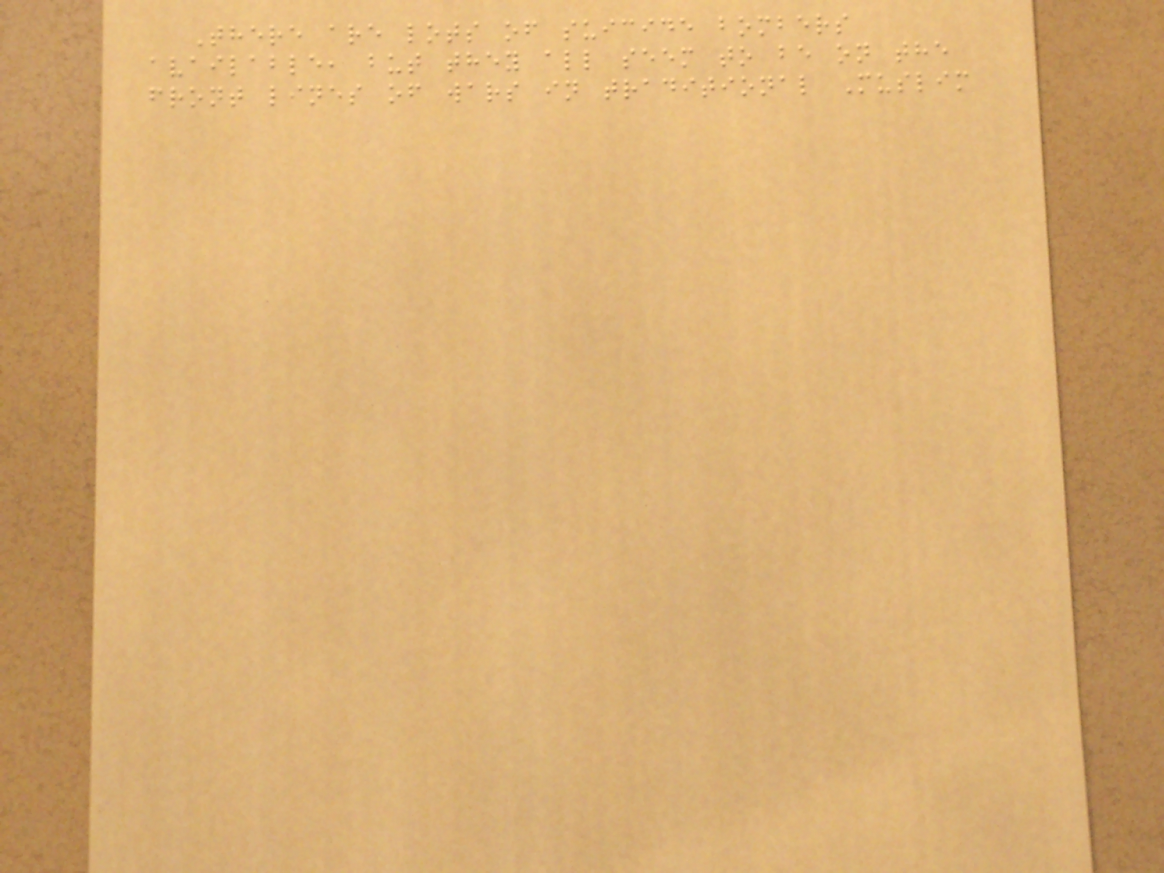There are lots of suicide bombers
available, but they all seem to be on the
front lines of wars in traditional Muslim
